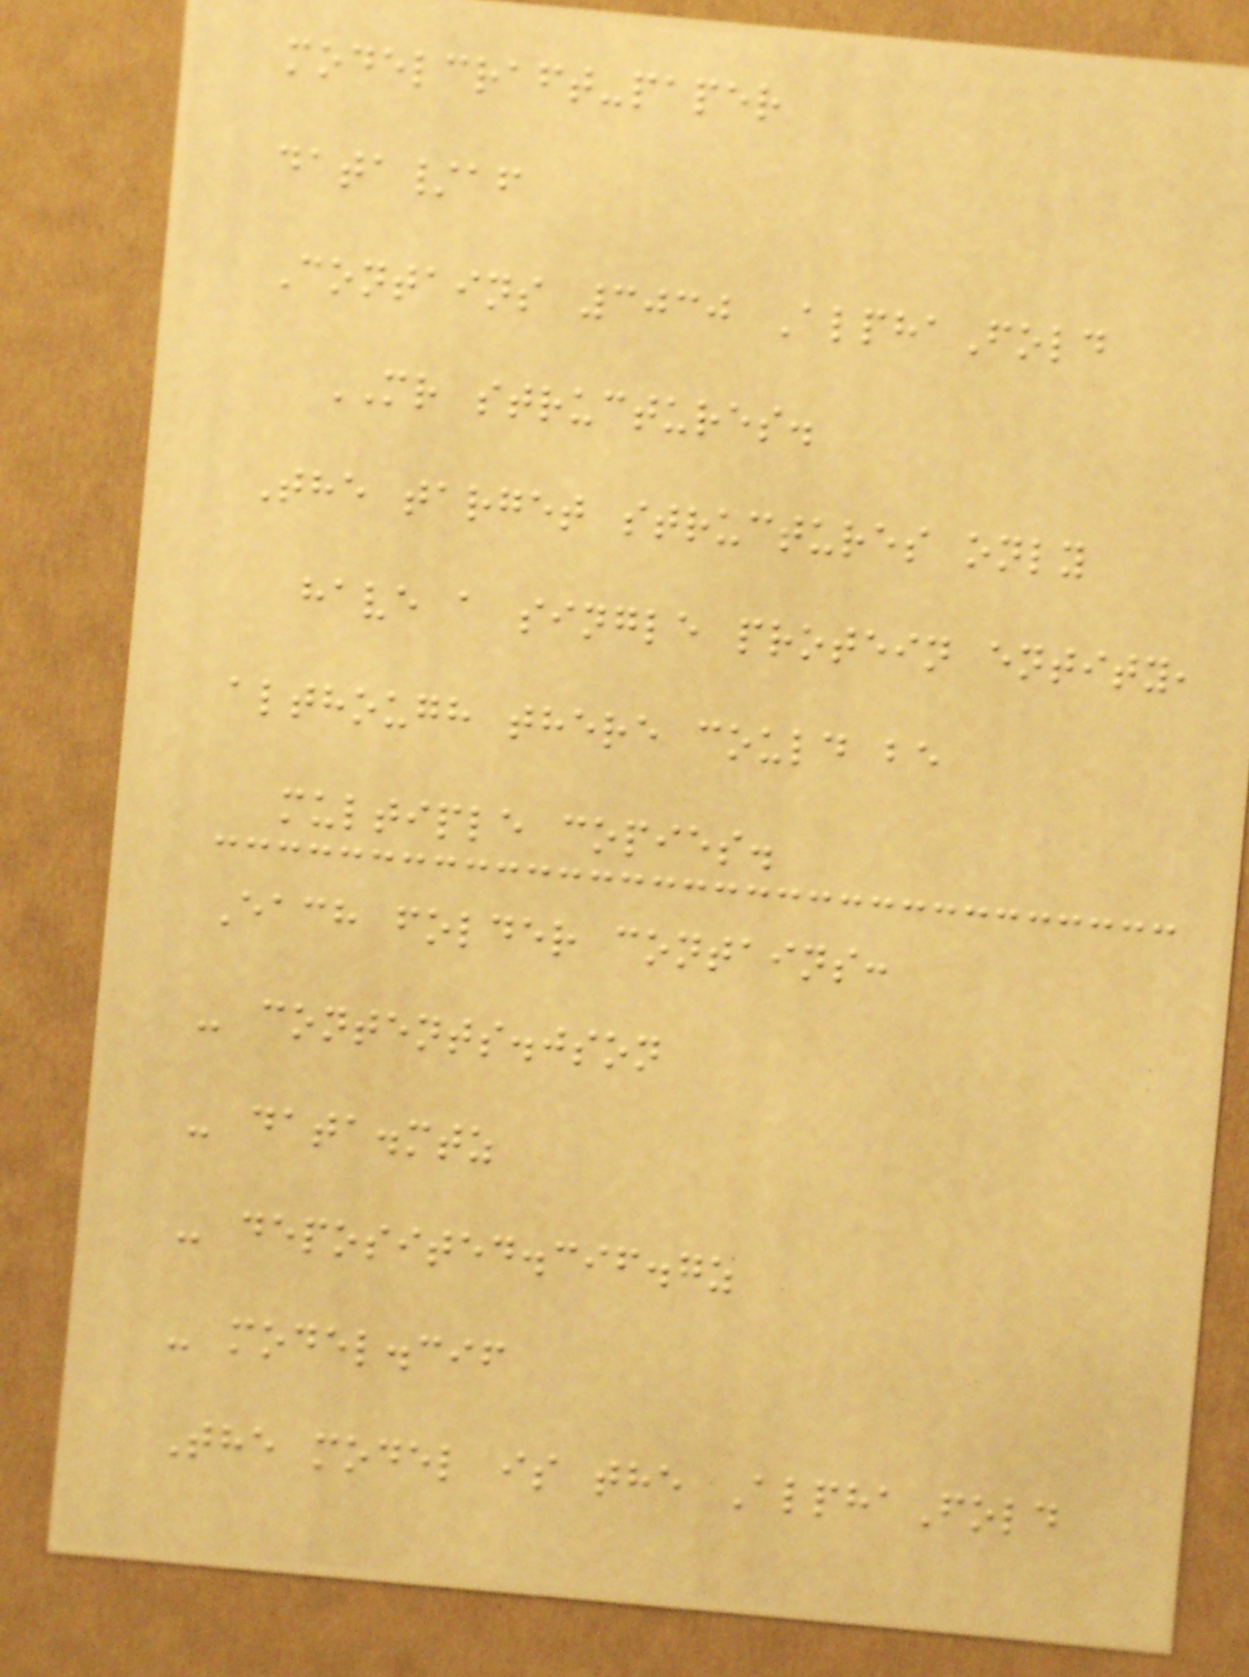modelcraft-paper
data/af
Contains 3030 AlphaFold
MR structures.
The target structures only
have a single protein entity,
although there could be
multiple copies.
Each folder contains:
- contents.json
- data.mtz
- deposited.cif.gz
- model.cif
The model is the AlphaFold
